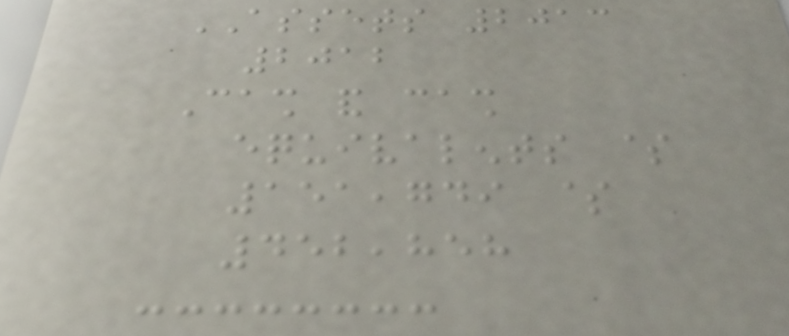ASSETS 2013
2012
Cash and cash
equivalents $
151,749 $
452,858
